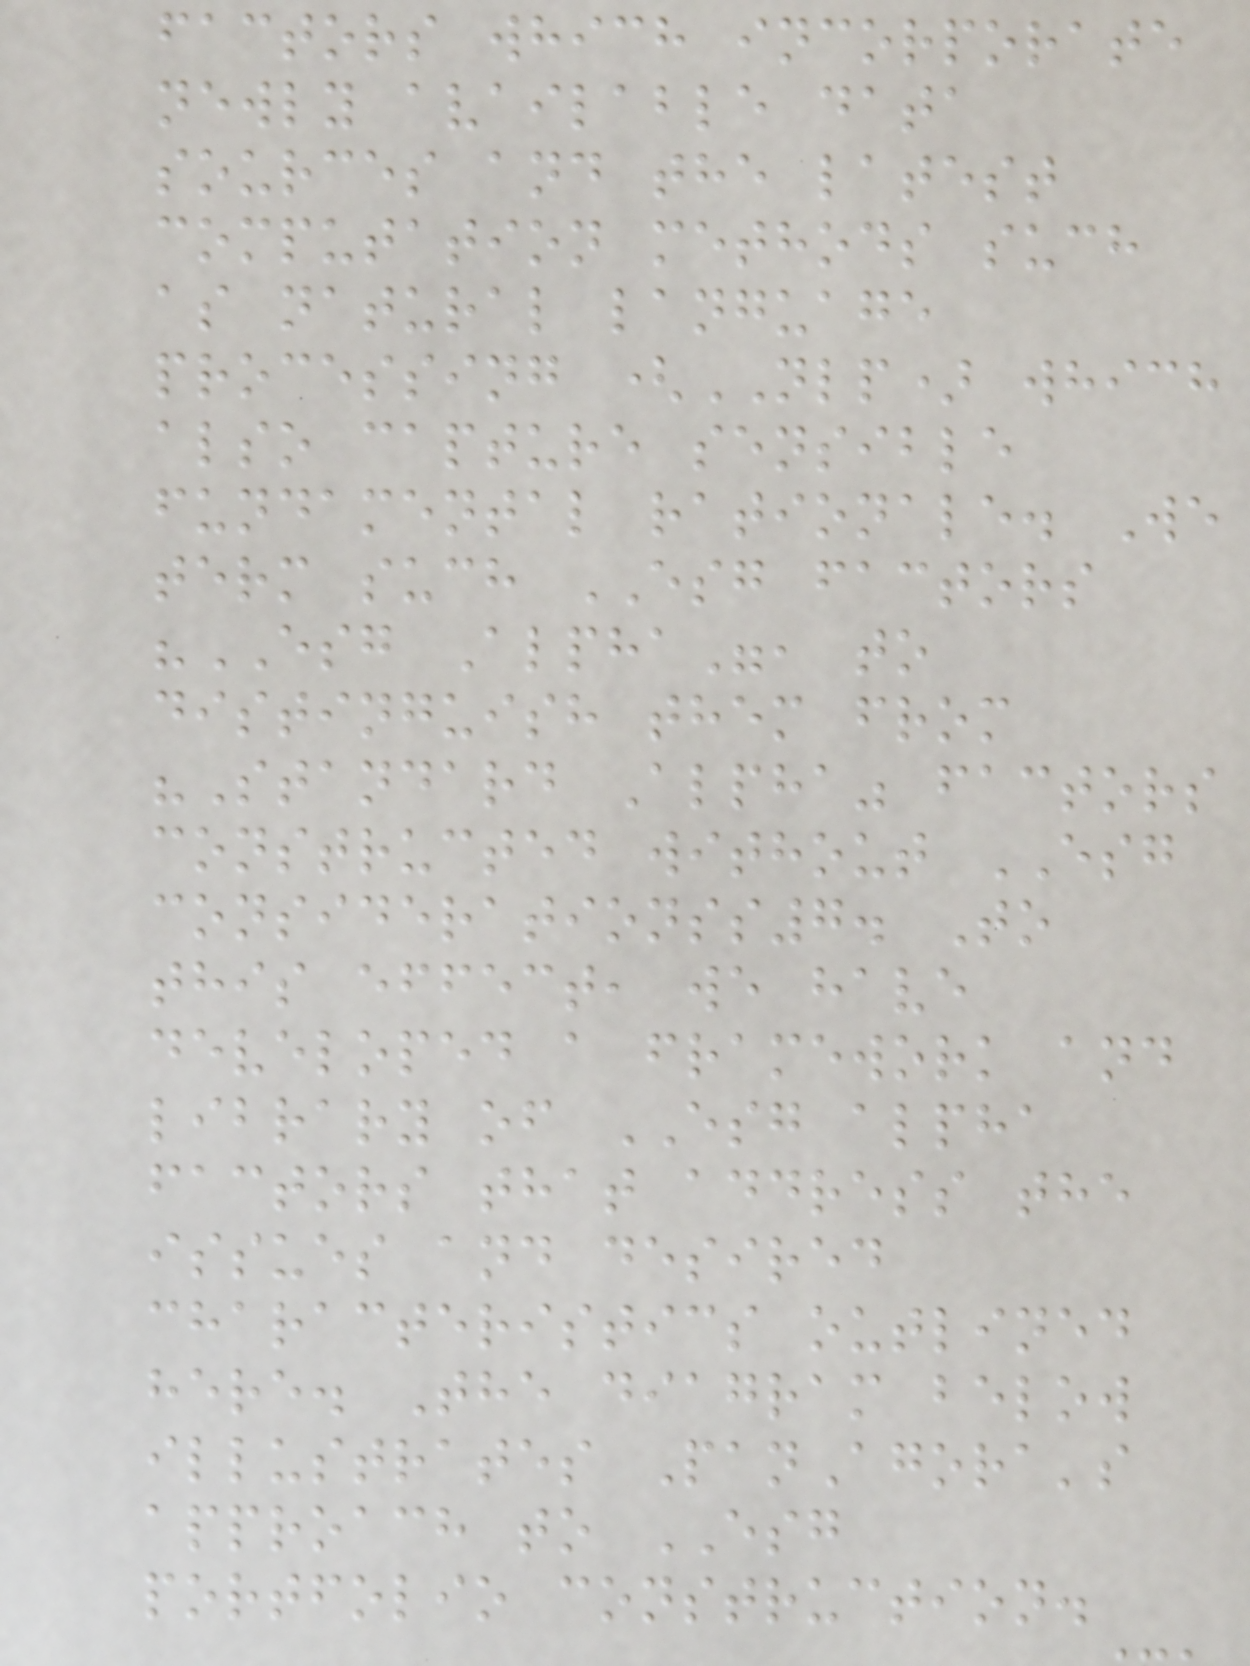factors which incorporate
newly available data
sources and the latest
computation methods such
as natural language
processing (NLP) which
also capture sensible
fundamental rationale. We
term such ESG factors
"ESG Alpha", to
distinguish them from
"Standard Alpha" factors
constructed without ESG
considerationss7. To
this effect, we have
developed a framework and
library of ESG alpha
factors that address the
issues and desired
characteristics outlined
here. The diagram below
illustrates PanAgora's
approach to ESG
portfolio construction.
